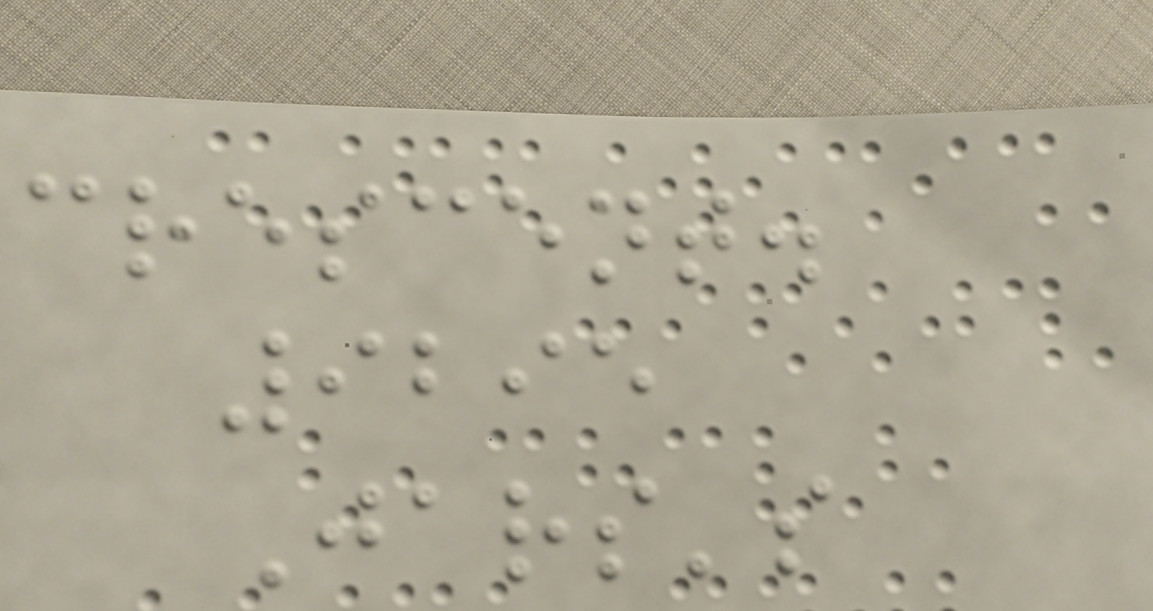crescent.
9295
Jars's
